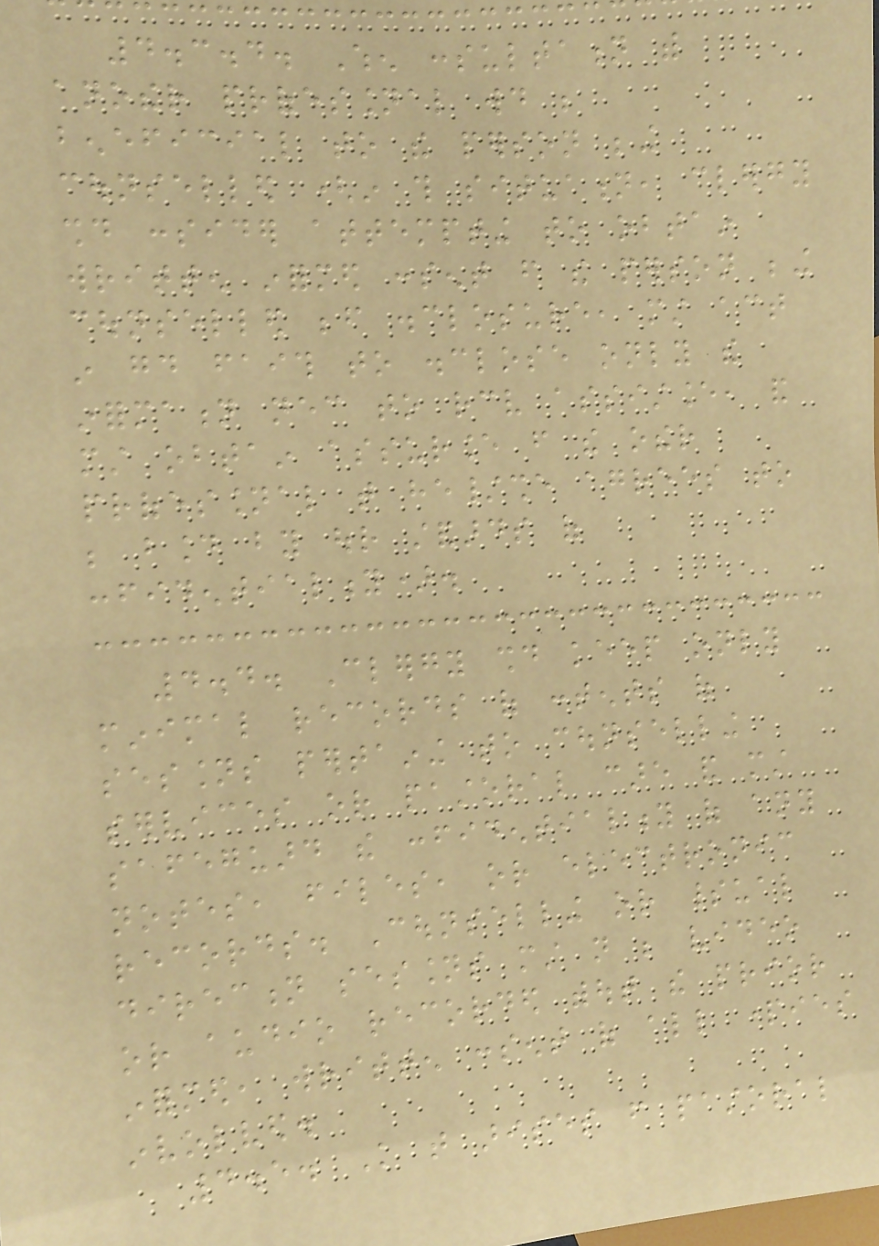4.3.4. When consultation with
another professional would be
beneficial to the person being
counselled (in this situation, clergy
should consider attempting to obtain
written informed consent from the person being
counselled before disclosure, must act
in good faith to disclose only the
information necessary to receive assistance, and
must obtain assurance from the other
professional that he/she agrees to
be bound by our standards of
confidentiality).
4.4. Clergy should keep only
minimal records of contents of
sessions pertaining to counselling
services or pastoral care and must
safeguard the confidentiality of any
notes, files, or electronic
records. Counselling or spiritual
direction sessions must not be video
or audio recorded without the prior
informed, written consent of all parties
involved.
4.5. Knowledge that arises from pastoral
